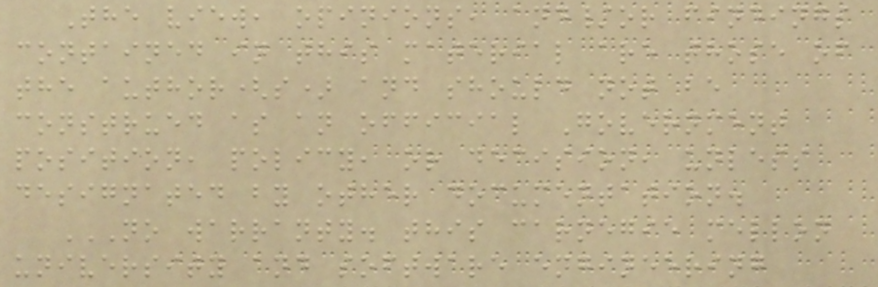The view, opinions, and/or findings
contained in this material are those of
the author(s) and should not be
construed as an official Government
position, policy, or decision, unless
designated by other documentation.
NO WARRANTY. THIS CARNEGIE MELLON
UNIVERSITY AND SOFTWARE ENGINEERING
